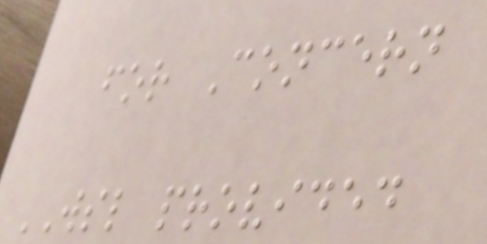for Concern
WSL provided
